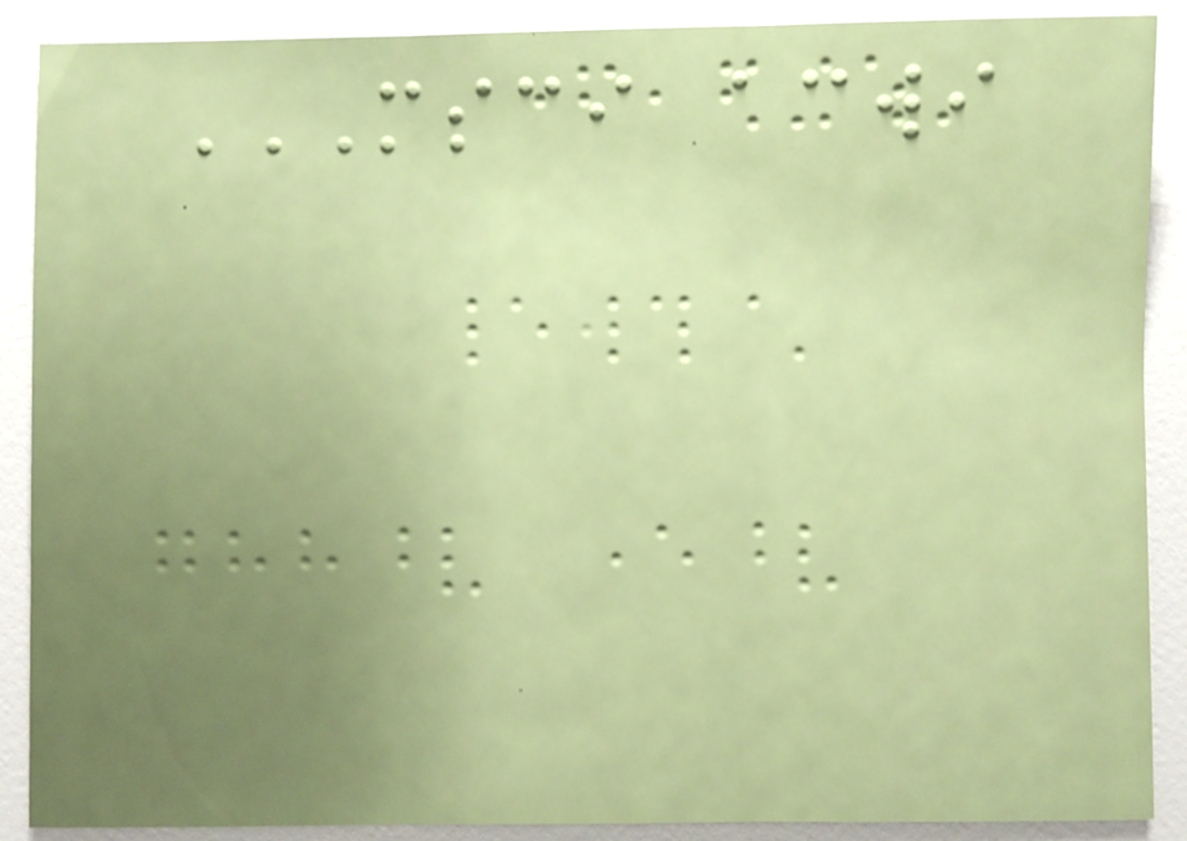MSCI ACWI
